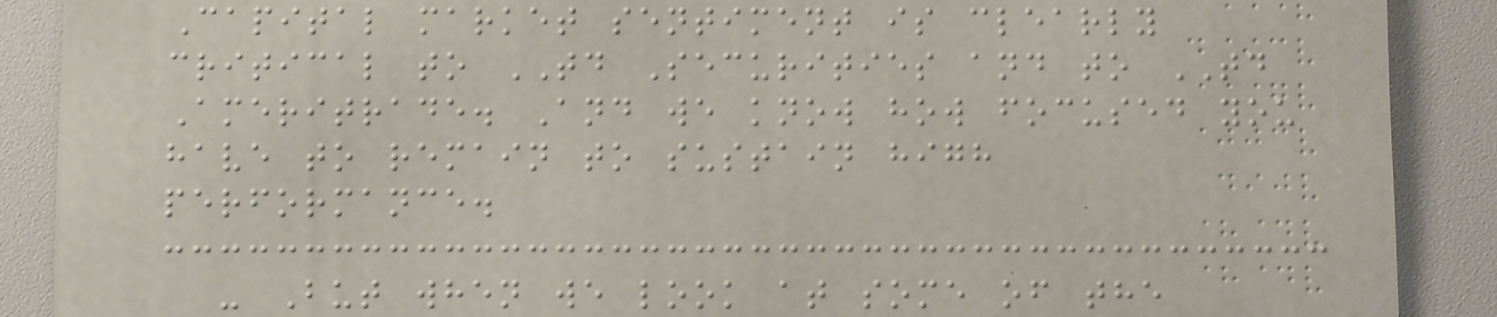Capital market sentiment is clearly
critical to TD Securities and to TD
Ameritrade. And we know how focused you
have to remain to sustain high
performance.
- But when we look at some of the
